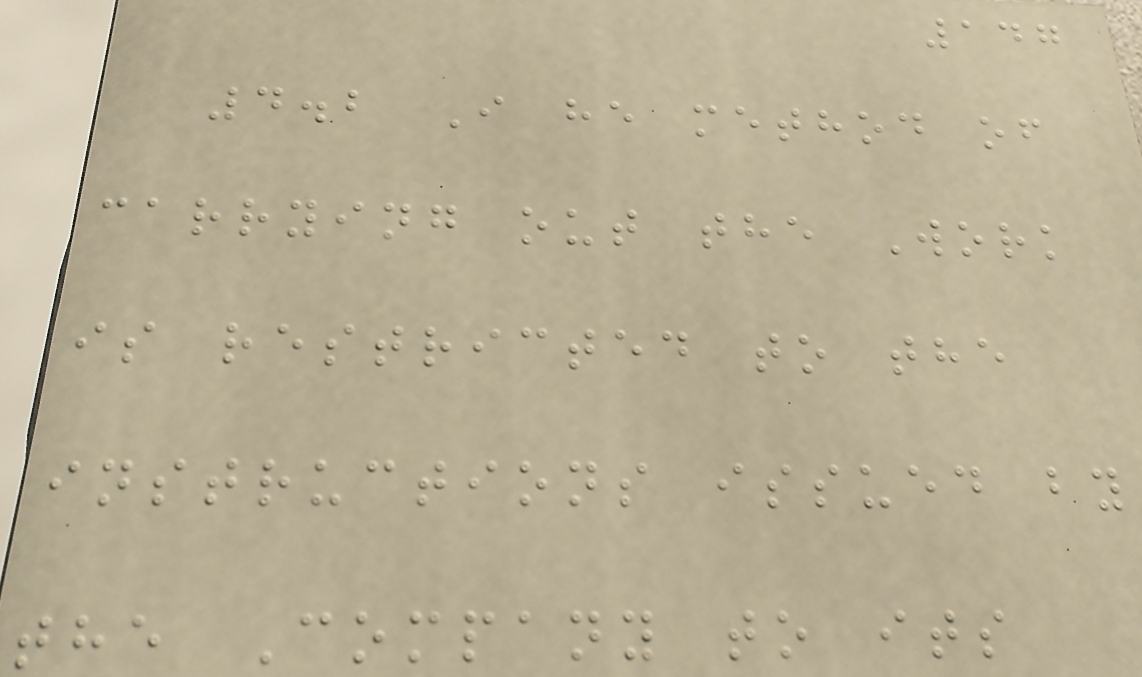147
4.2 I he method of
carrying out the Work
is restricted to the
instructions issued by
the Company to its
